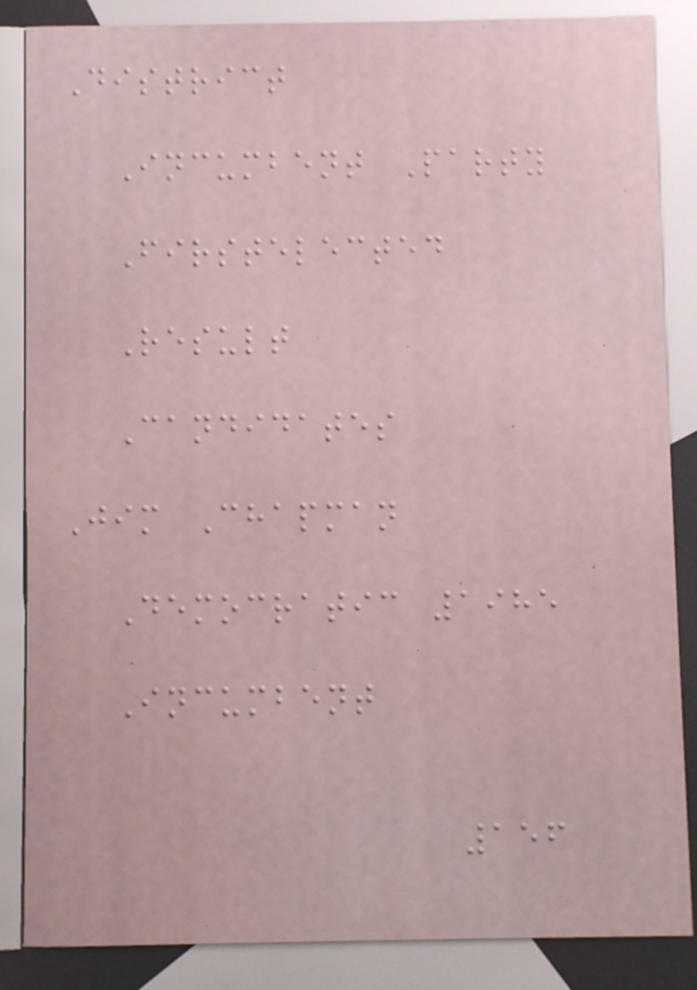District
Incumbent Party
Firstelected
Result
Candidates
Jim Chapman
Democratic 1985
Incumbent
156
